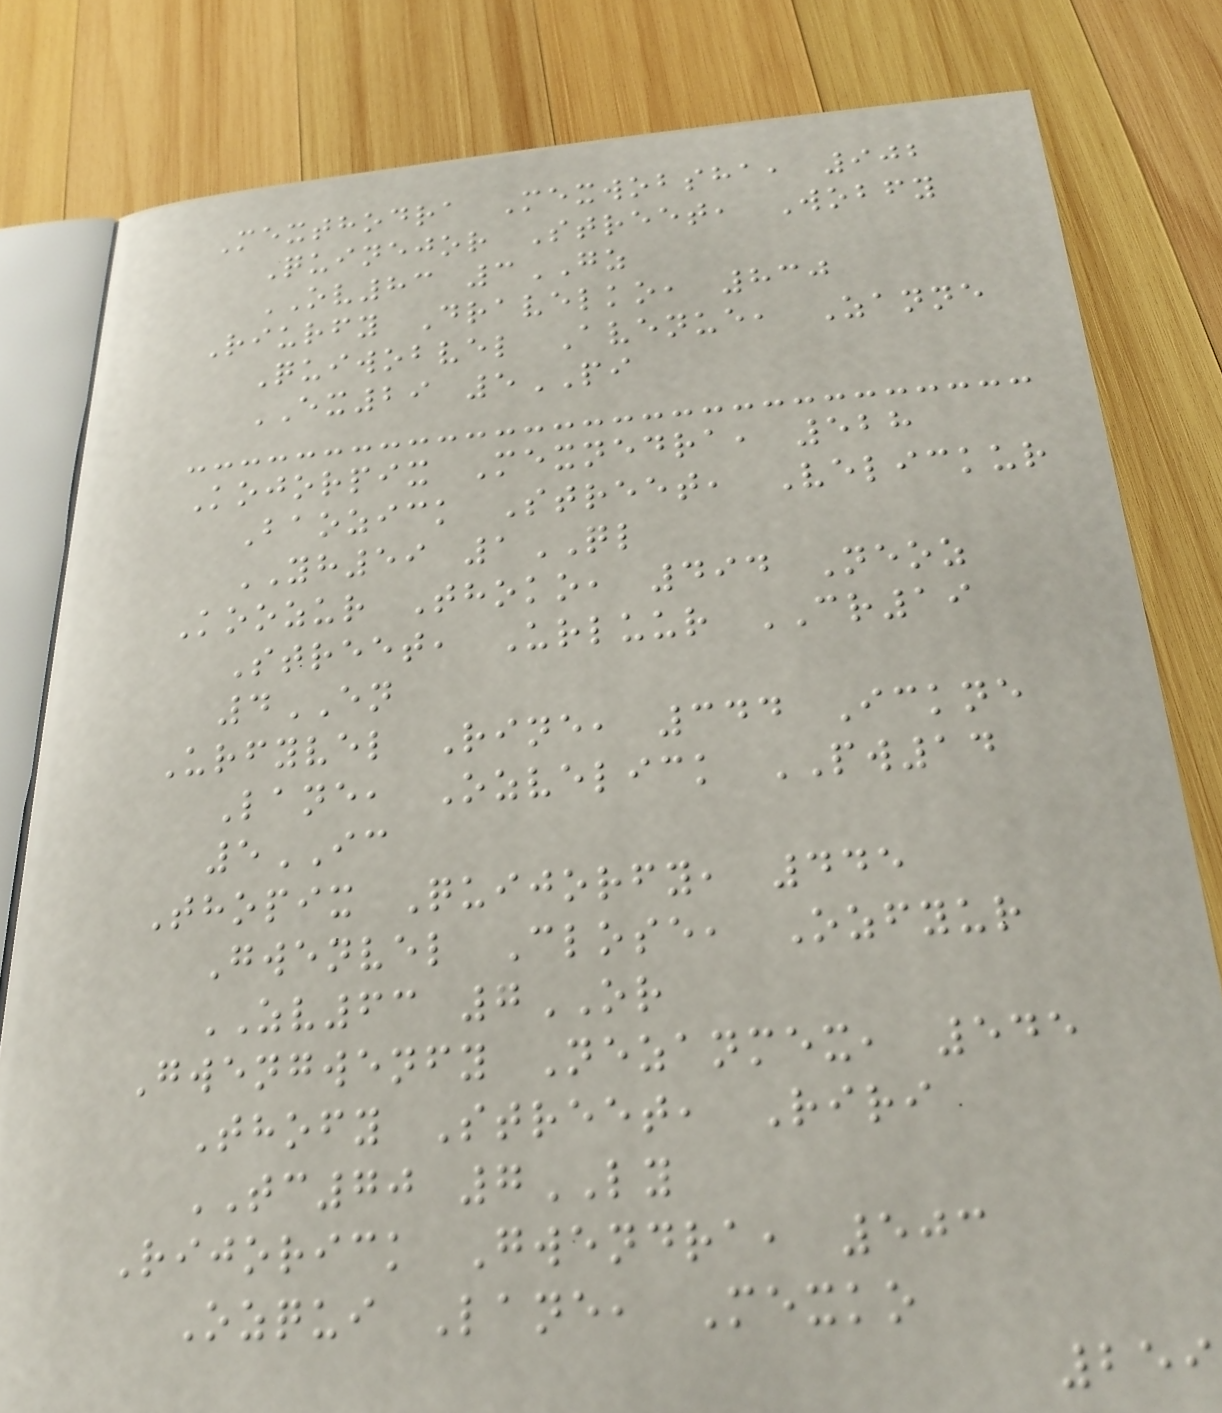Mexthodra Mexwobsha, 902
Quinejor Street, Wobfy
OV83 3GZ
Riurfy Dravelko, 830
Quiwobvel Avenue, Zanne
EX29 5PI
Kojorpix Mexnedra, 528
Baozick Street, Velickur
YH59 1QL
Koozur Thoko, 494 Neoz
Street, Urluur CR19
4EN
Urfyvel Rine, 344 Ickne
Lane, Ozvelick PW14
5IC
Thopix Quijorfy, 445
Gwenvel Close, Ozfyur
ZV63 7OR
Gwengwenfy Nezanmex, 545
Thofy Street, Riri
TC70 7LY
Rijorick Gwendra, 503
Ozqui Lane, Mexko
259
